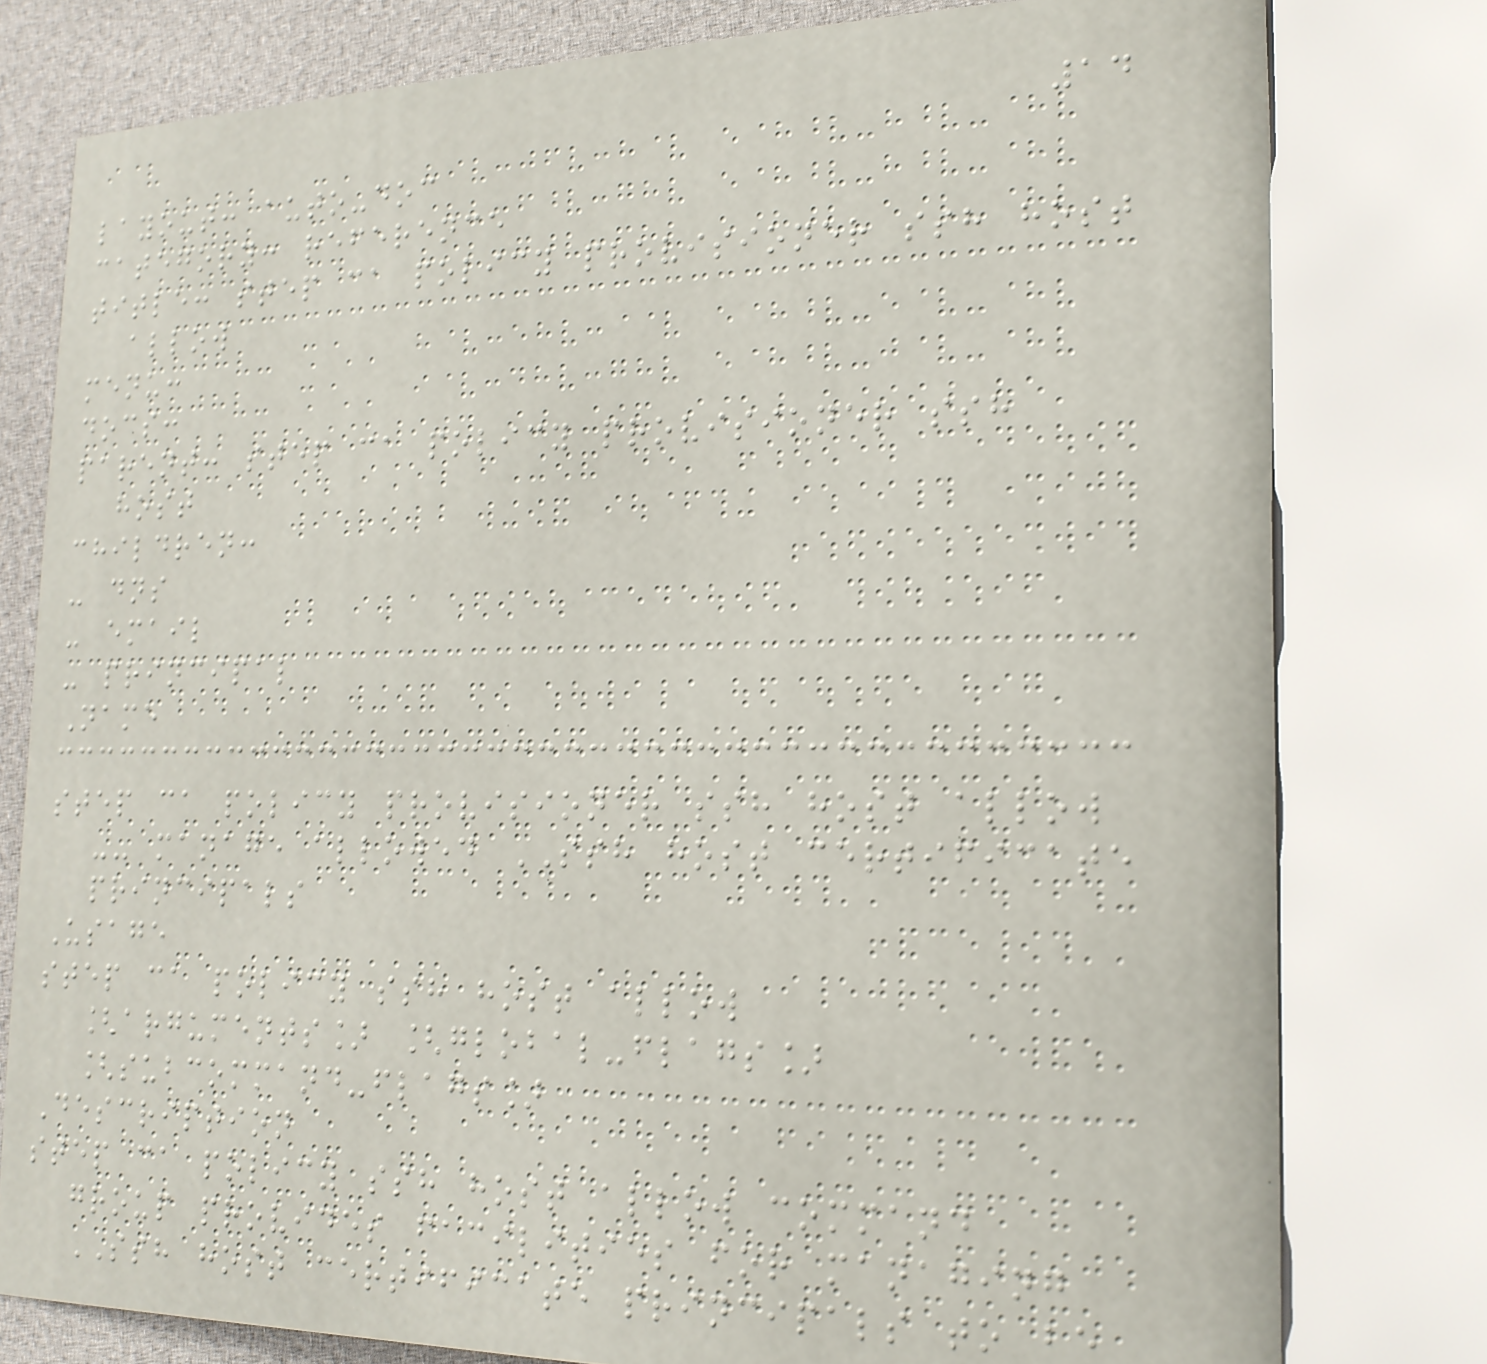14
layout: auto-doc
category: reference
title: step ca policy provisioner ssh host
allow
menu:
docs:
parent: step ca policy provisioner ssh
host
children:
- dns
- email
- principal
Name
step ca policy provisioner ssh host allow
-- manage allowed SSH host certificate
principals
Usage
step ca policy ssh host allow
[arguments] [global-flags]
[subcommand-flags]
Description
step ca policy ssh host allow command
group provides facilities for managing
SSH host certificate principals to be
